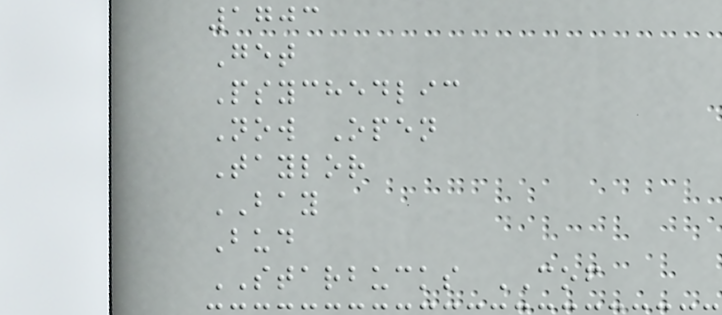1703
Get
Psychedlic
Now Open
Taylor
BAY
Bud
STARBUCKS COF
